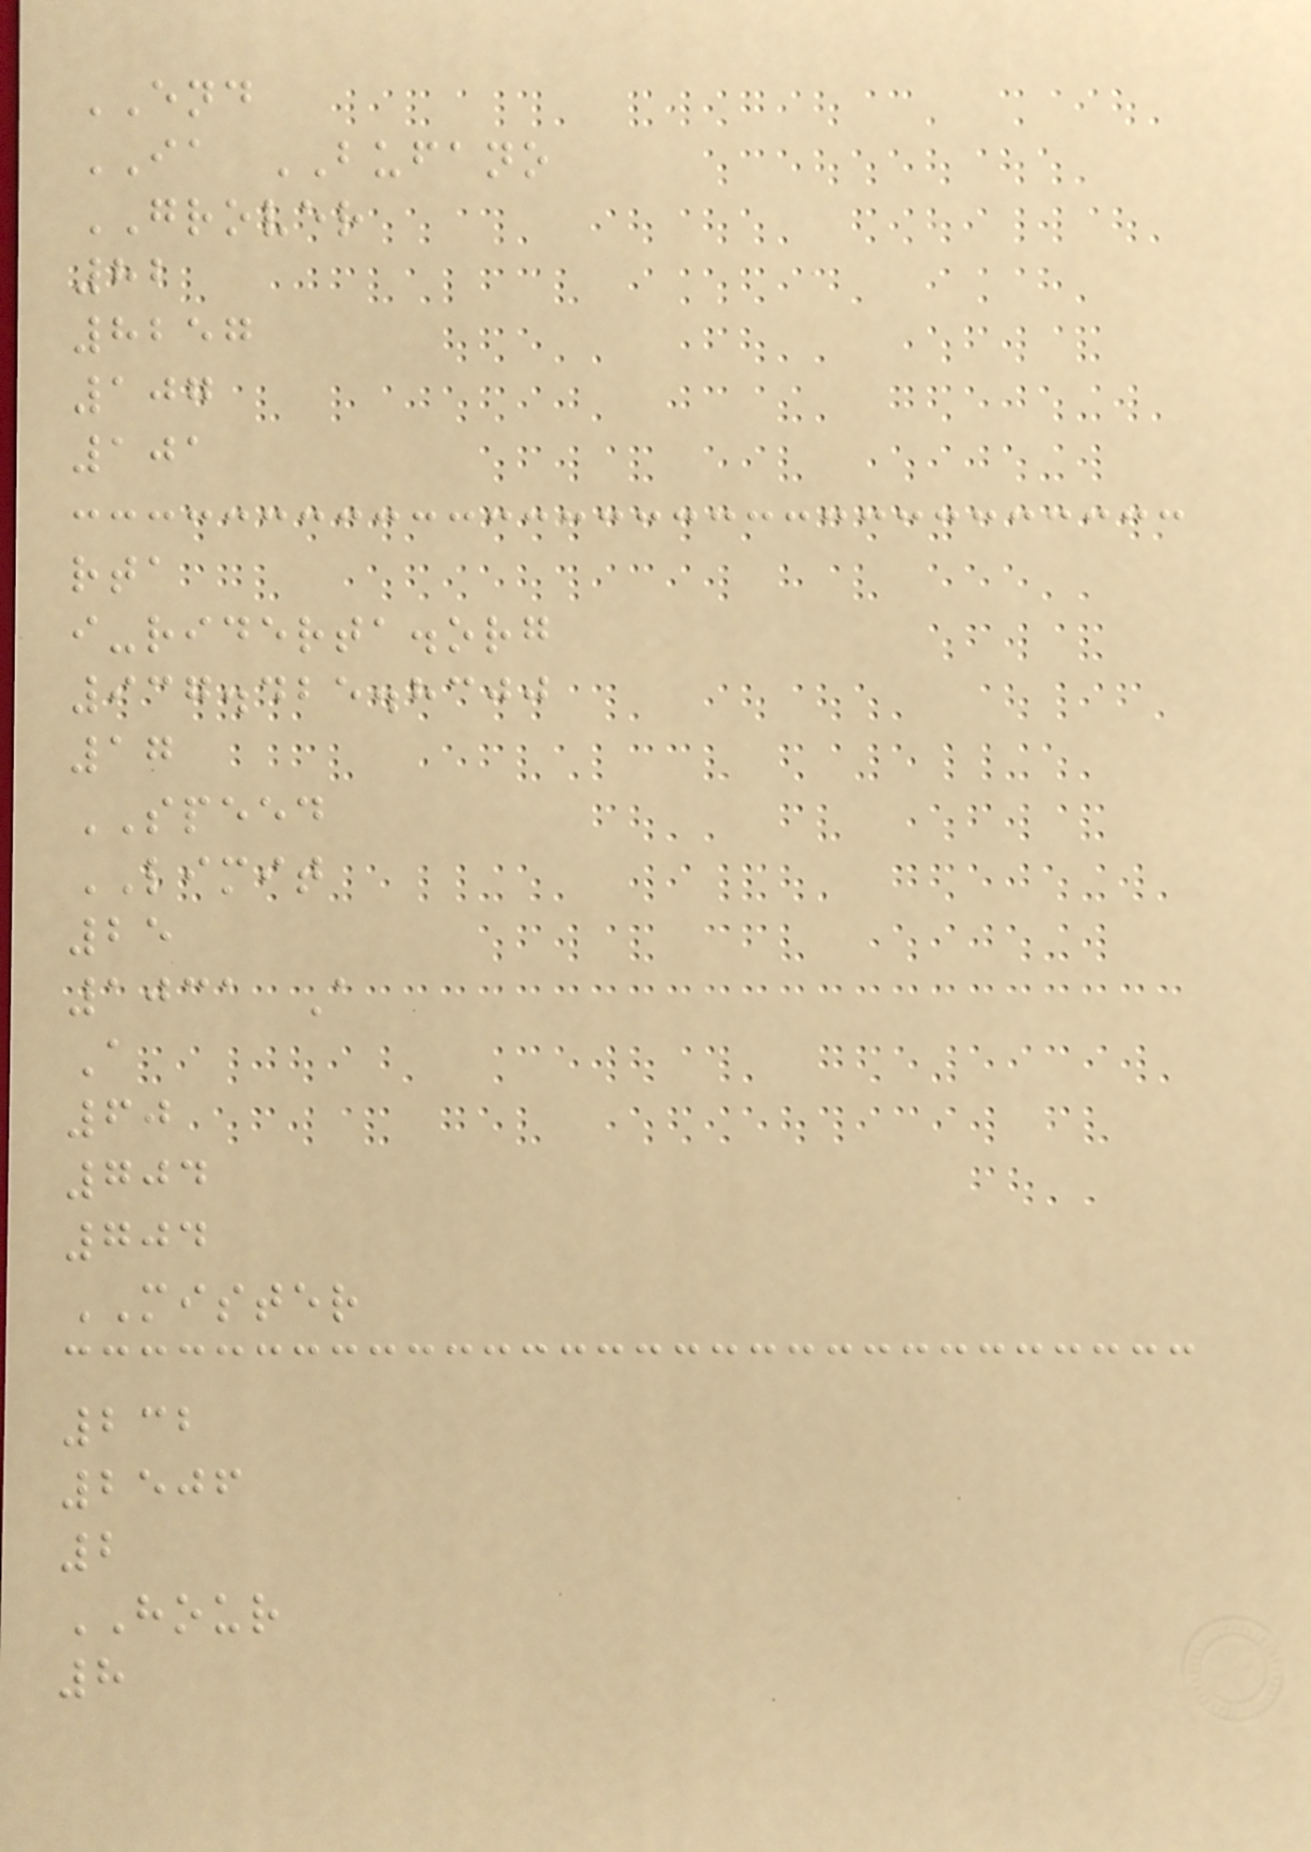END
IA BUFANO
GROVER
82
8257
107
101
rta
i-riderta.org
937.425.8300
17
SPEED
LIMIT
25
1031 A
A
60
704
704
MISTER
232
2506
2
HOUR
8
